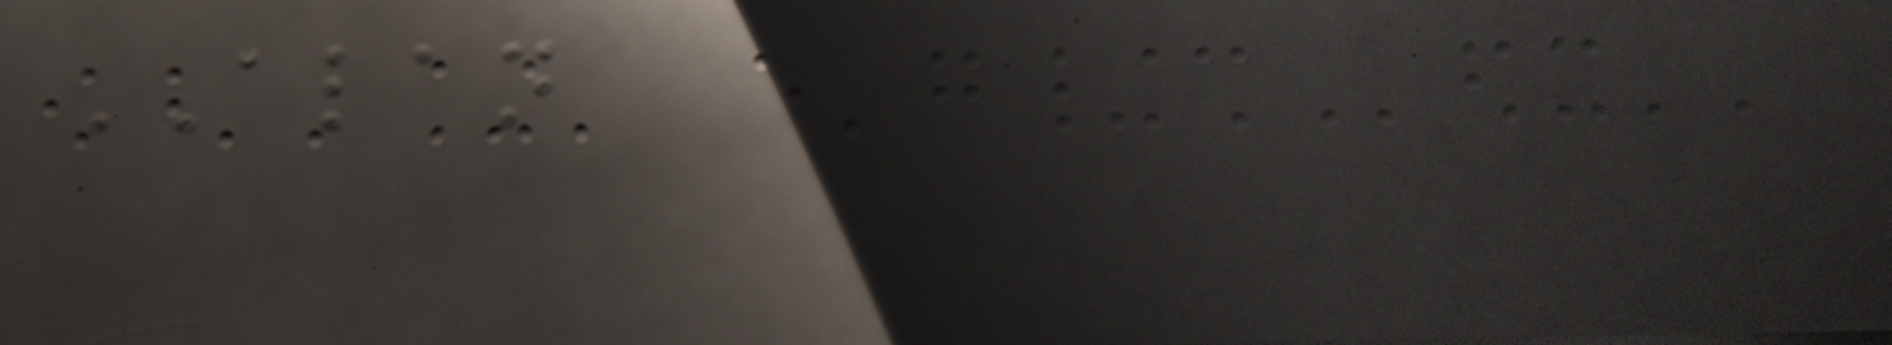ALAN
